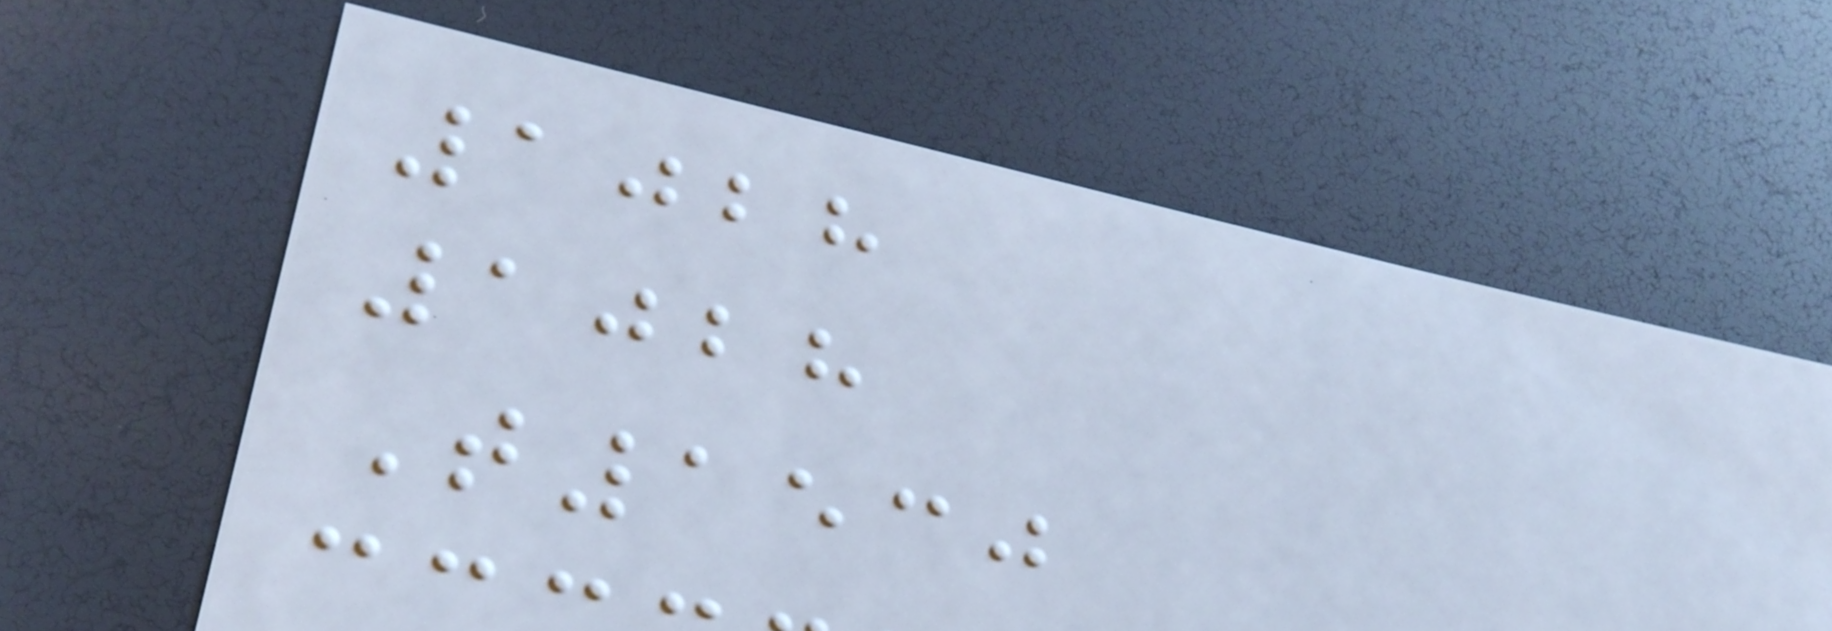1028
1028
T1530
